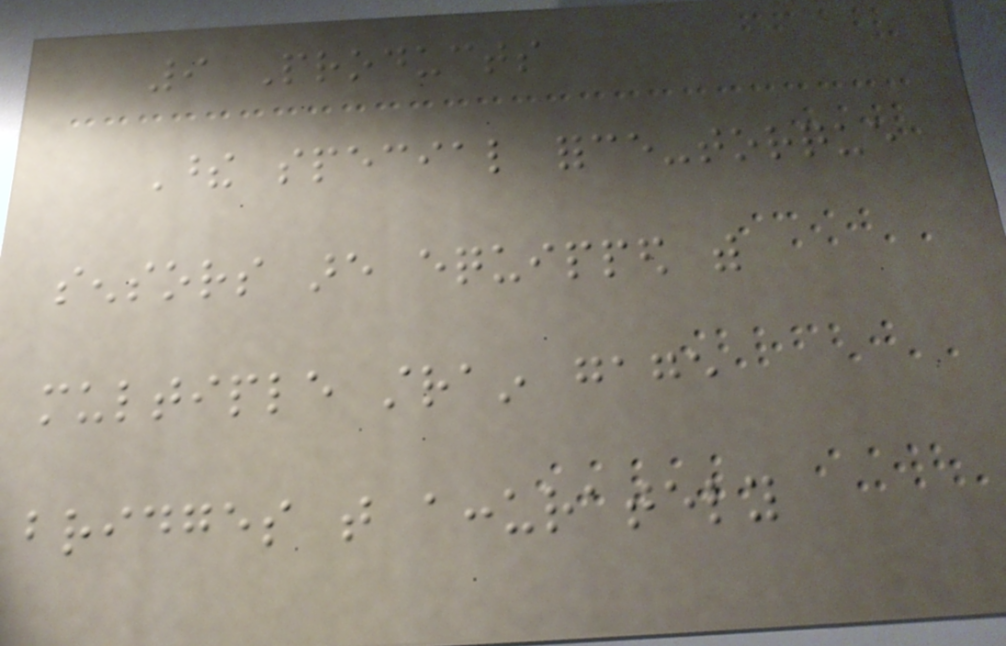9 Products
These special force-torque
sensors are equipped with
multiple strain gage
bridges that accurately
